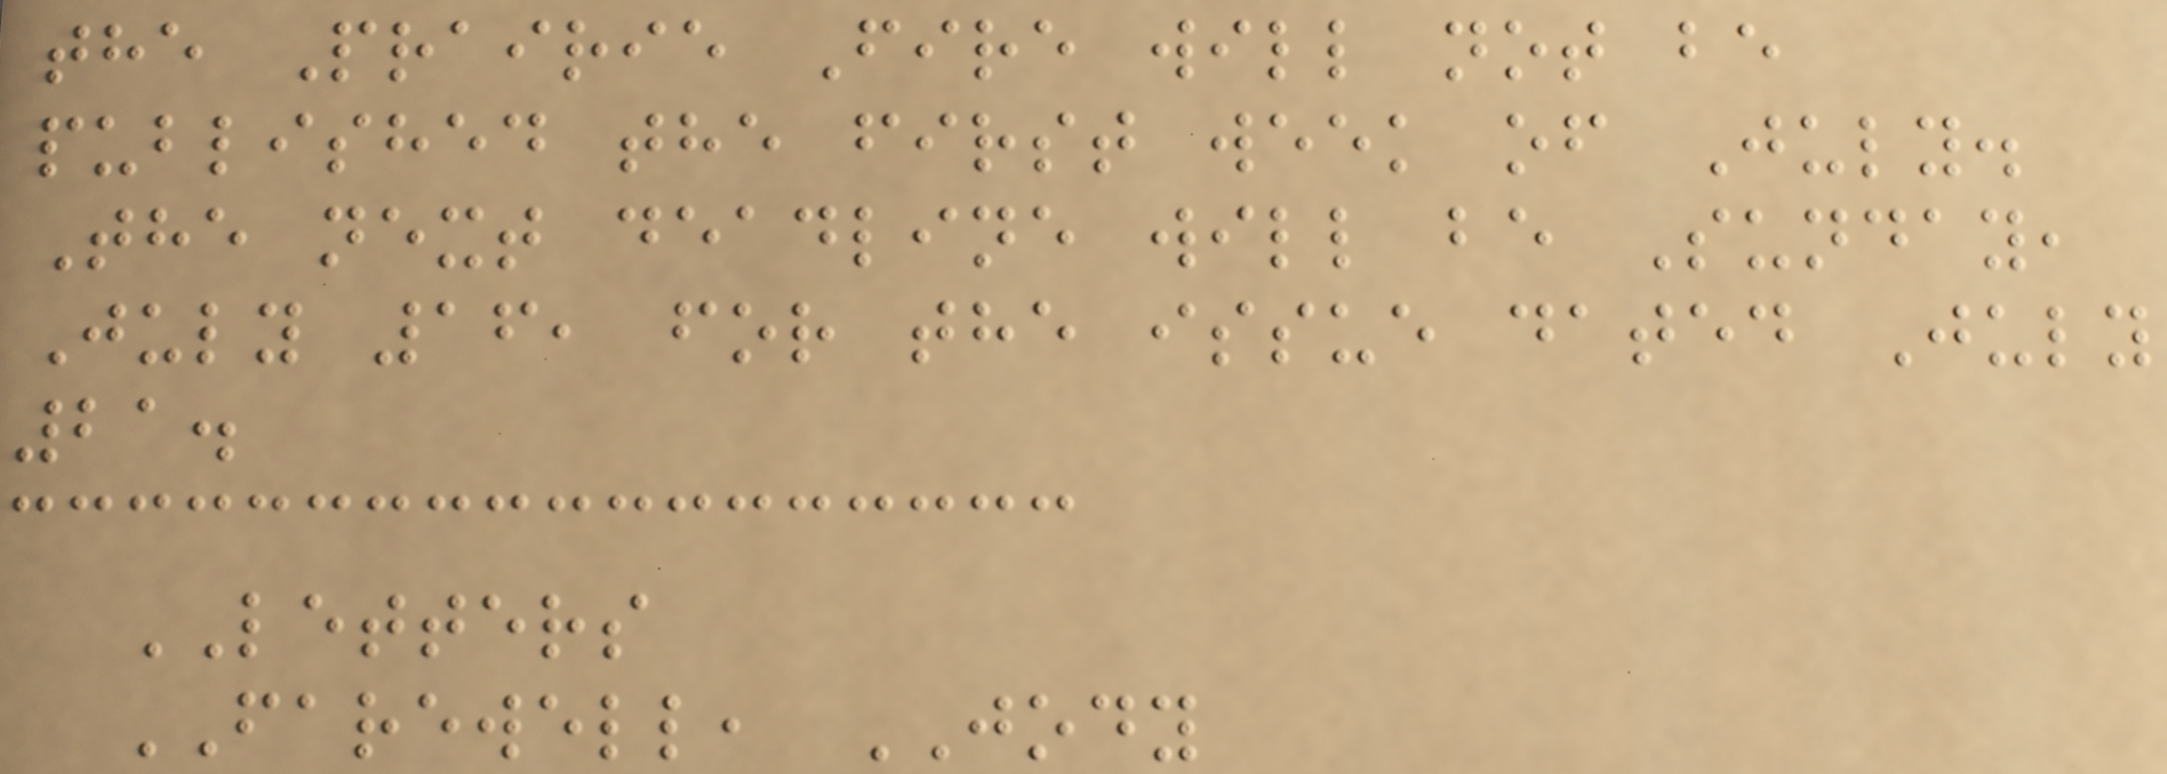the Prairie Fire will not be
published the first week of July.
The next deadline will be Sunday,
July 16, for the issue dated July
21.
LETTERS
FAREWELL, JODY
